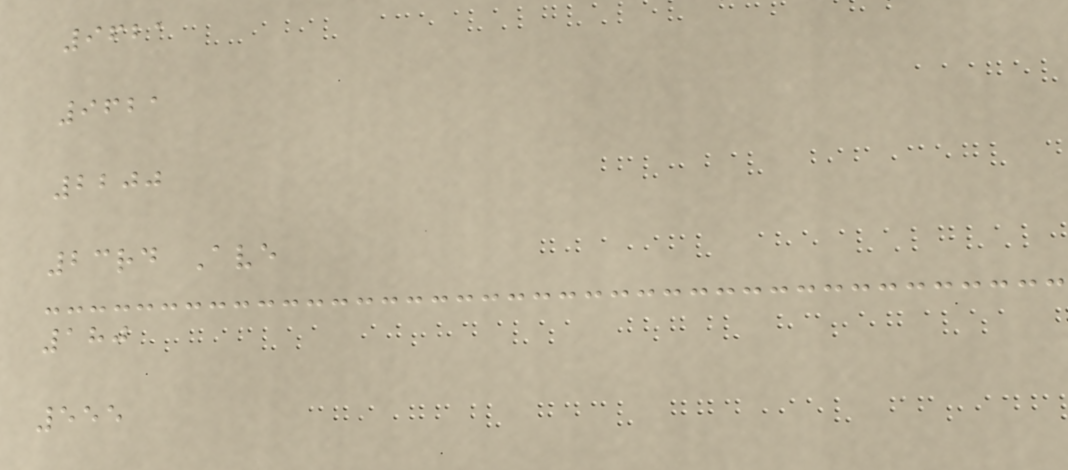9621
9621
2200
23rd Ave
180
555
